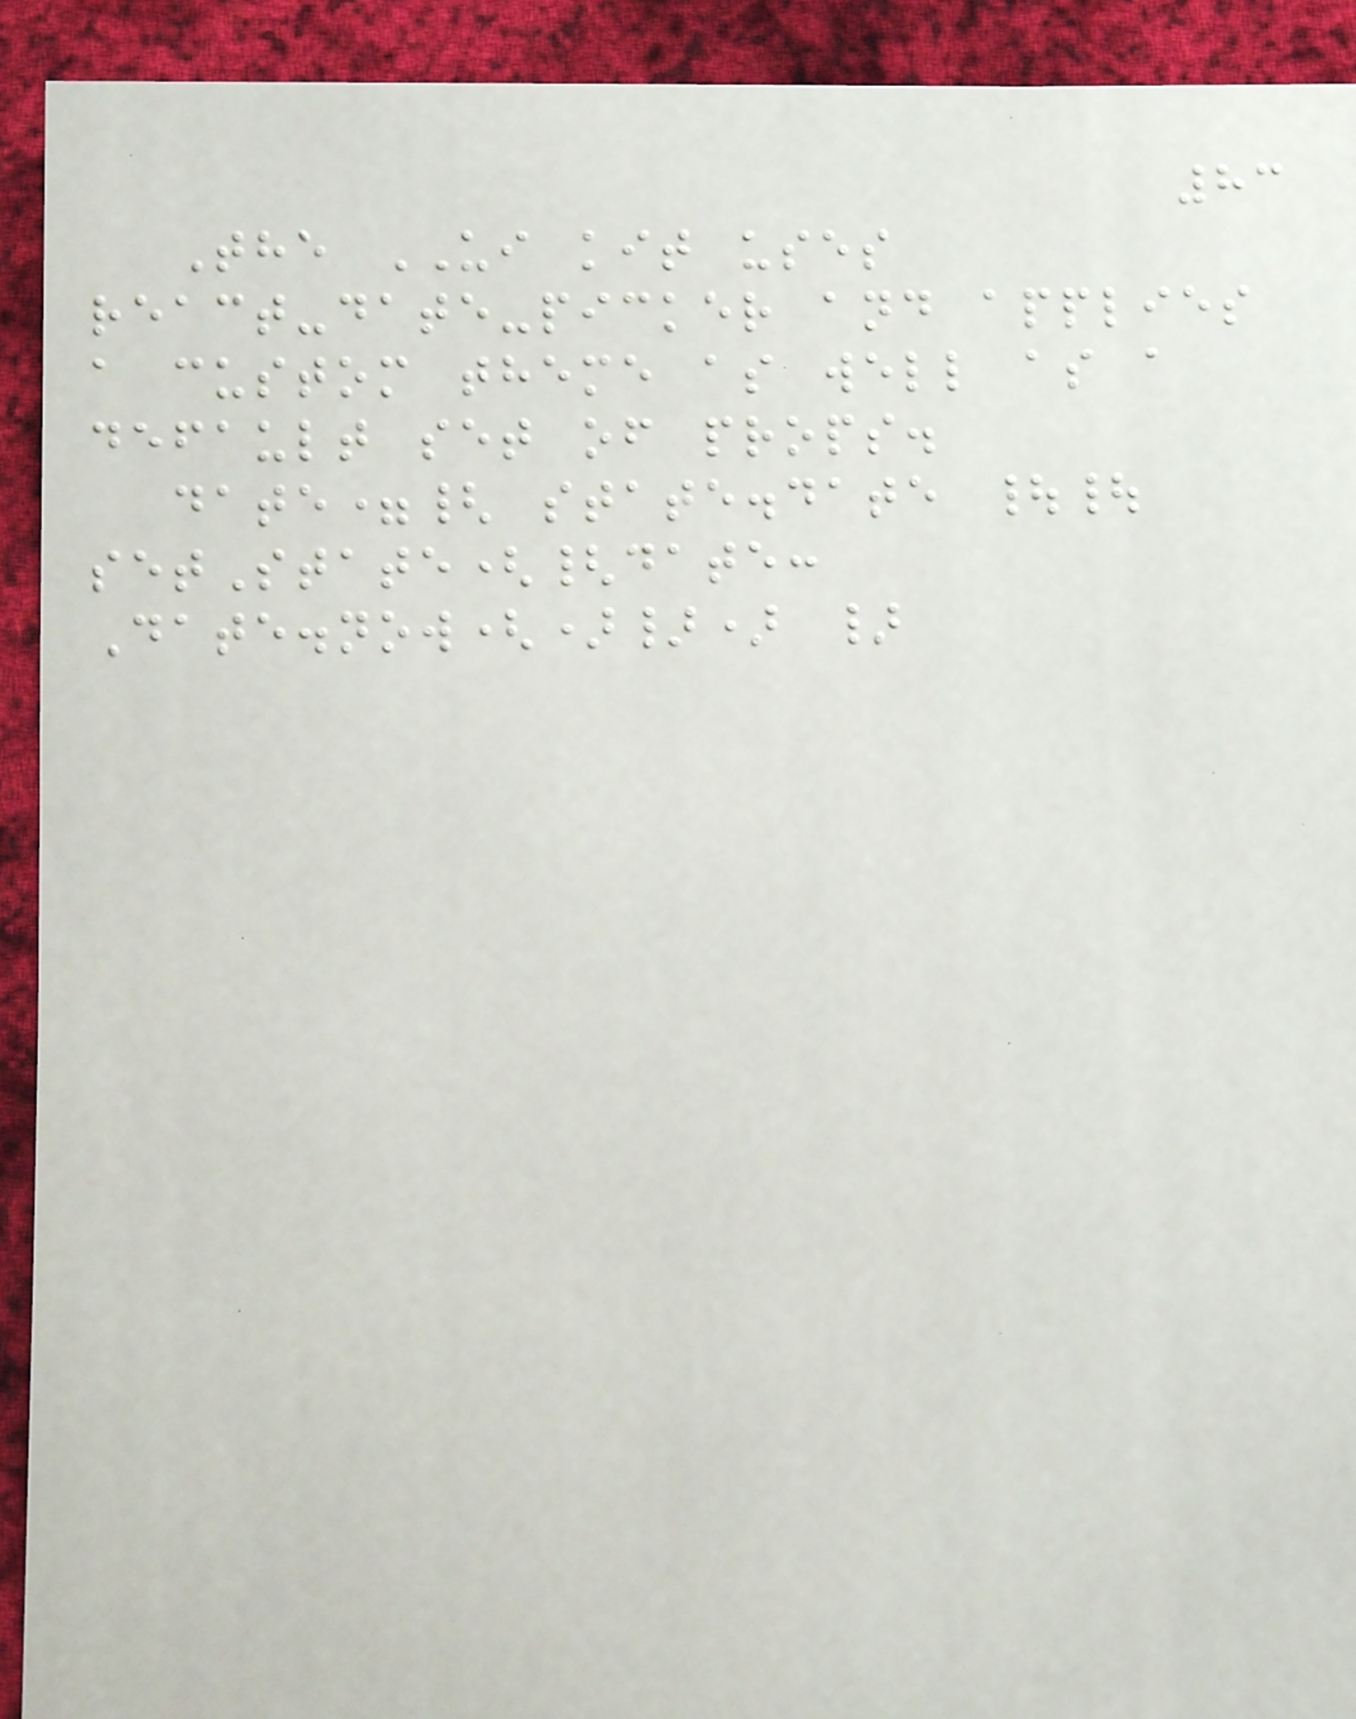83
The UI kit uses
react-date-picker and applies
a custom theme as well as a
default set of props.
date={ state.date ||
setState({date:
Date.now()}) }
